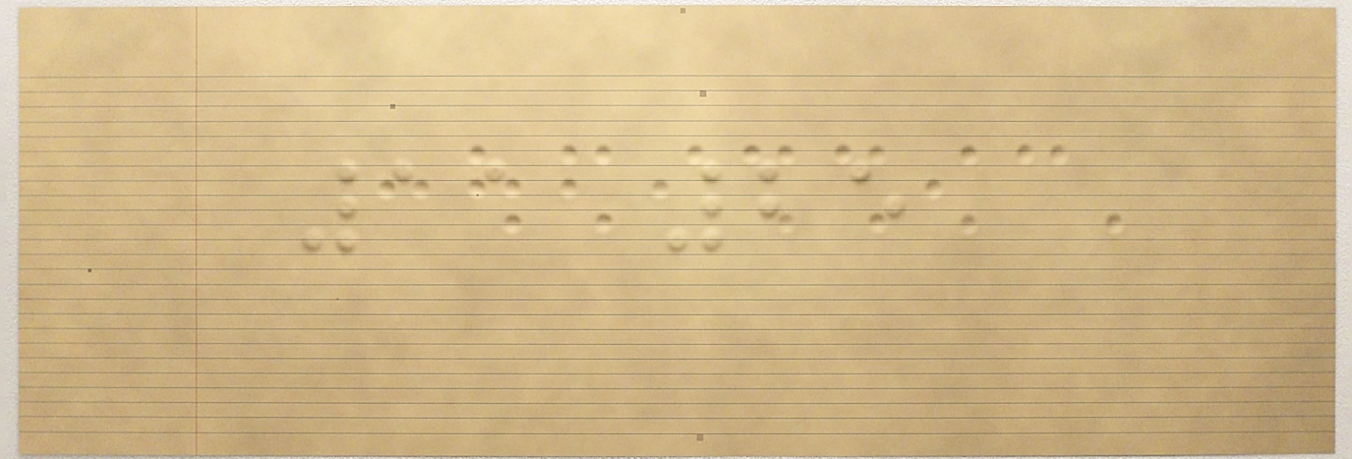11 25
